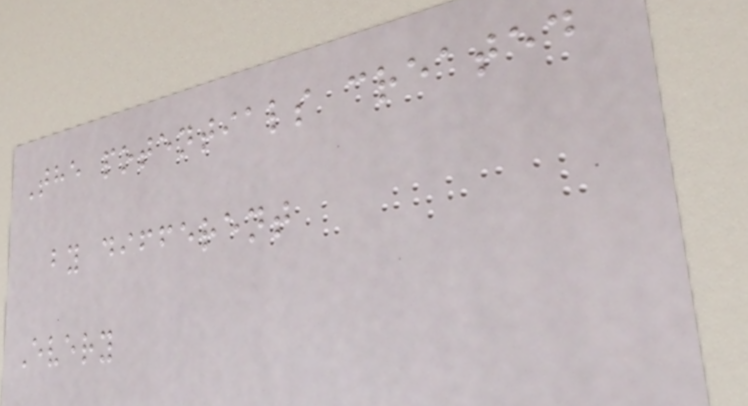The potentials created
by different
Every
